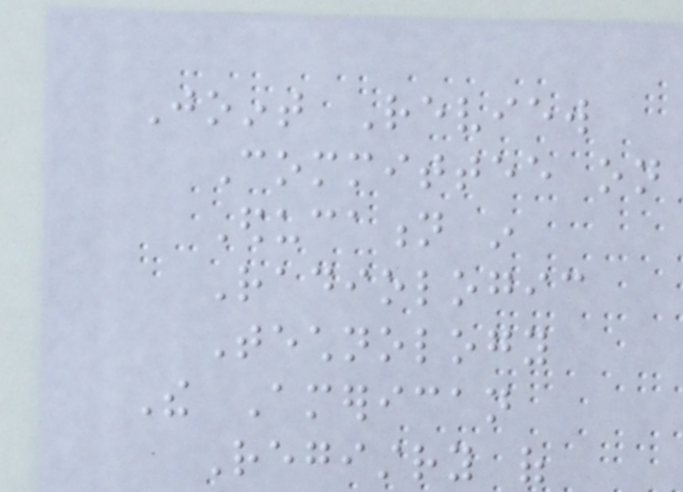Joint Review
Committee on
Education in
Radiologic
Technology
The American
Registry of
